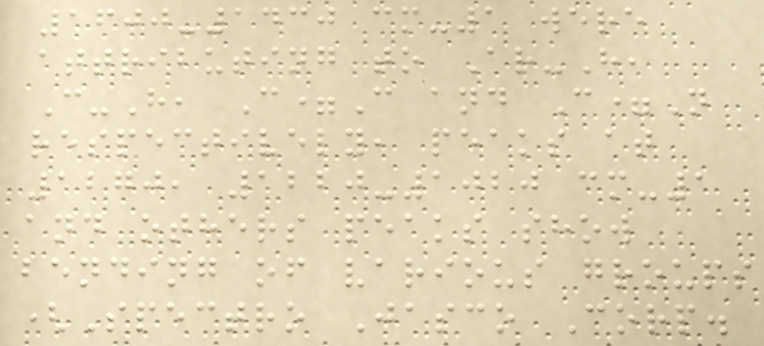1600-1430 cm-1 were
attributing to Ar-H,
C-H, C=C and C=N
respectively, peaks at
1270, 1220-1020 cm-1
and others peaks show
bending of various groups
(Spectro Jasco Corp.
